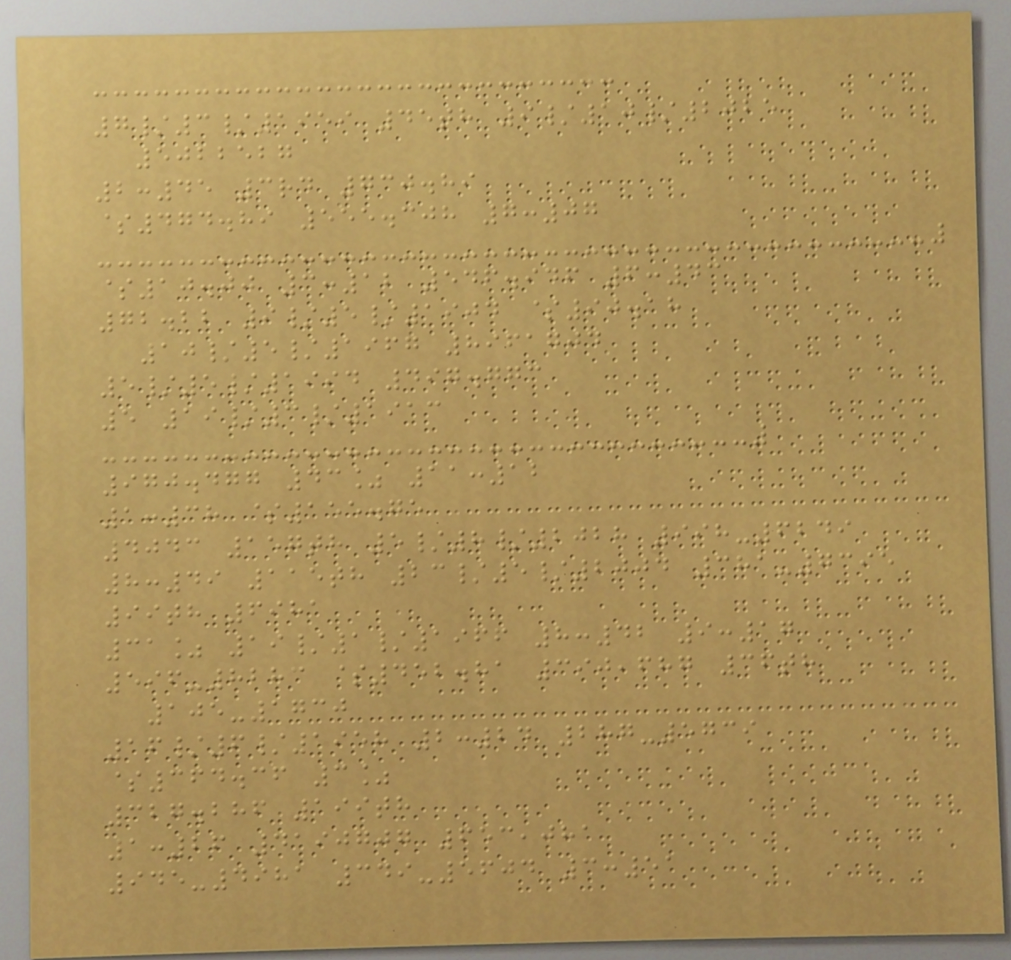7/3/1959 45th 9/10/2025
5022527
2:45 3rd 730.89
$474.89 555.308 7:07
$10.00 3:12 546.946 6:43
72.22 9/5/1904 $90.18
10/5/1967 8961704
5/5/1994 497.773
5 19/3/1913
970.477 43% 11:12
1:38 $155.75
4043 157th 5/8/2028 998-6249
8:49 115th 23/5/2004 381-7395
99th 6981
31% 19/1/1966 8:42 9:17
596-8283 $452.81 390,687 36th
105-1730
16/6/1958 2:24 287-5739
$364.36 3%
327.286 199th
1:26 4190707 653,081
945-4981 349-5604 3:51
